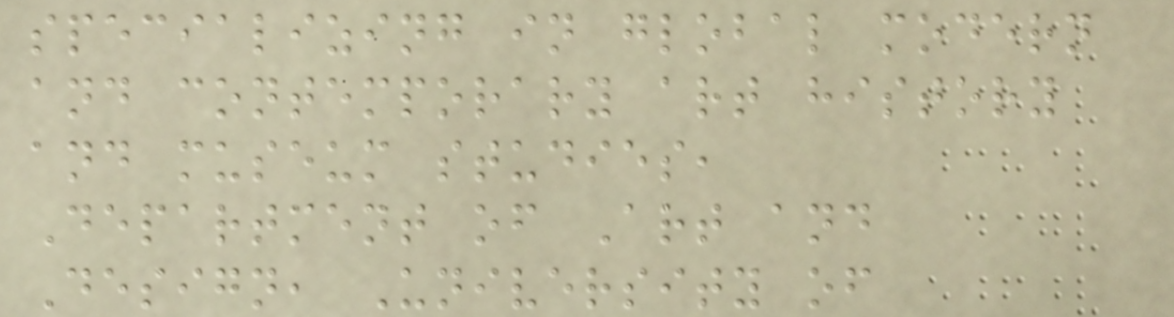specializing in global modern
and contemporary art history
and museum studies,
Department of Art and
Design, University of
